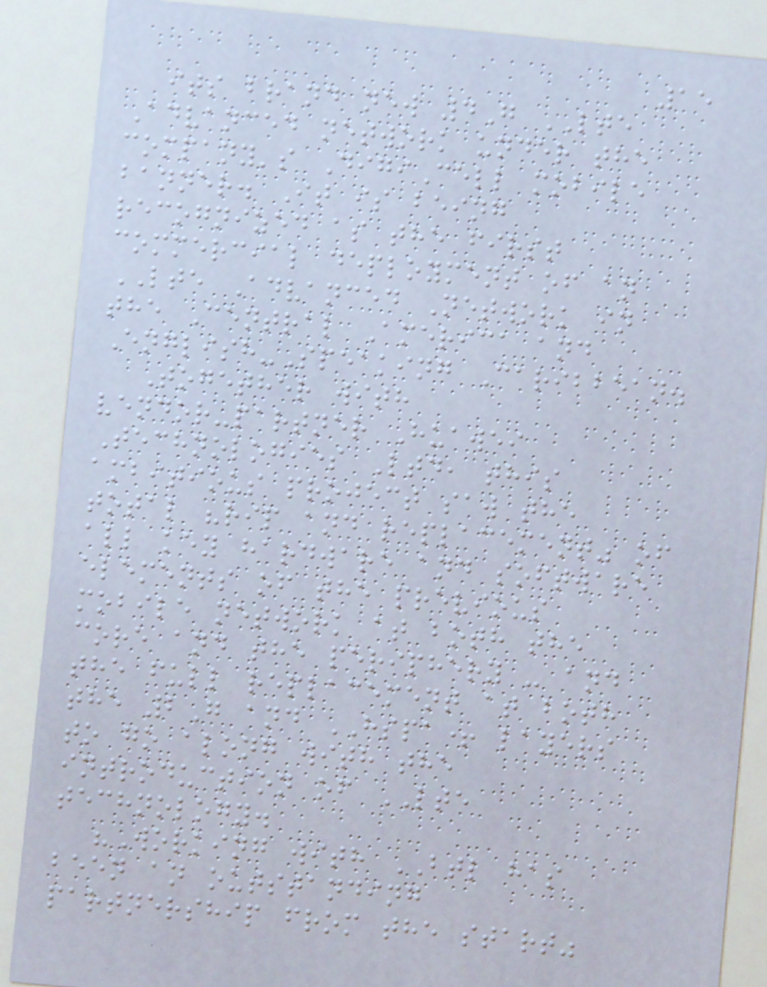15
its brand new 4G LTE
Advanced network under the
company's DigiCell mobile
banner. It is being
recognized as the first
commercial deployment of an
LTE Advanced Network in
the Central America and
English-Speaking Caribbean.
Together with
vendor-partner Huawei
Technologies Ltd, this
ambitious project saw the
total "rip and replacement" of
all key hardware and software
elements of the previous
mobile network at both the
core and the periphery - and
the full replacement at both
the 2G and HSPA+ layers
to go along with the
introduction of LTE
technology.
"Working with BTL has
been an outstanding
partnership from the start"
